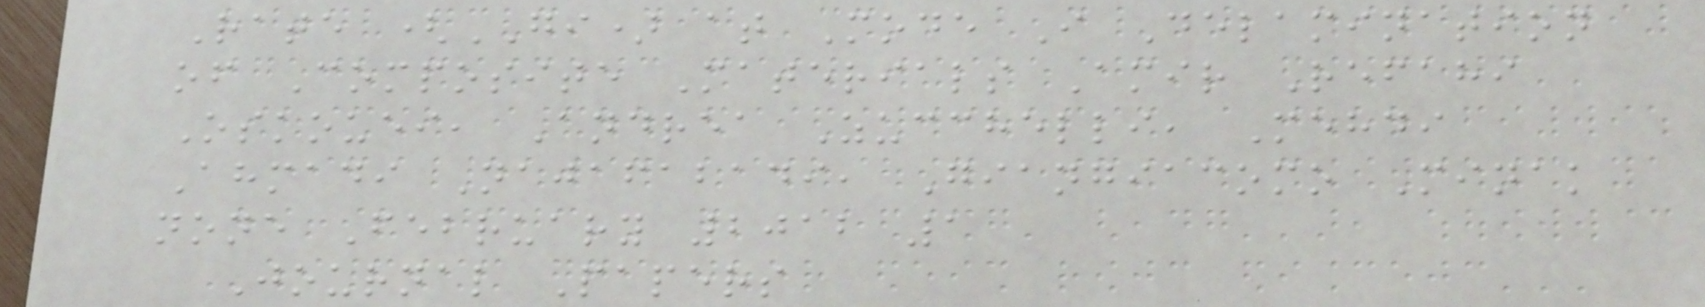Rate (GI) at Mode I Delamination
of Composite Materials Amir Refahi
Oskouei, Andrea Zucchelli, Mehdi
Ahmadi Najafabadi, Giangiacomo Minak
none February 2012 1
Journal Papers
